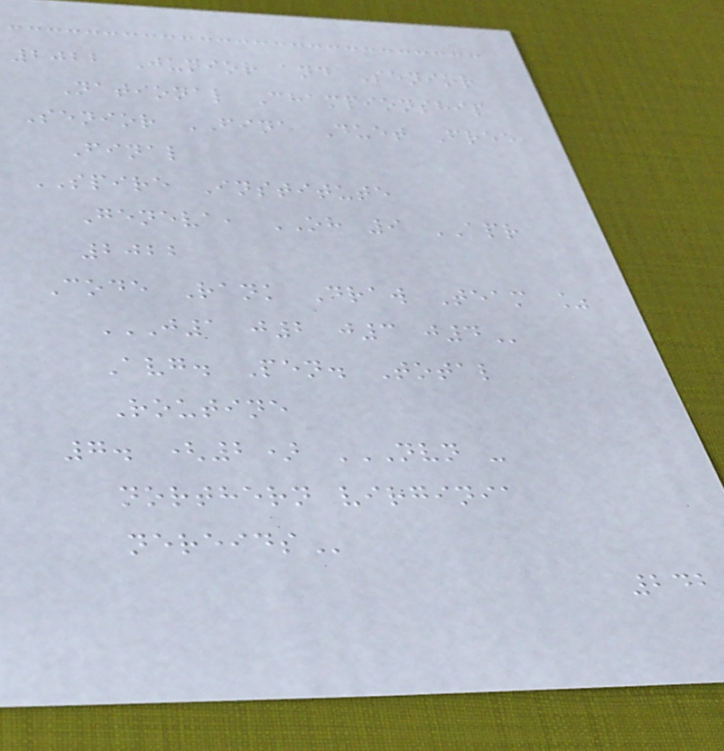2022 Junior and Senior
National Championship
Senior FINA Duet Free
Final
SPIRE Institute
Geneva, OH 9 APR
2022
Code Rank Draw Team %
J1 J2 J3 J4
Avg. Pen. Total
Routine
7. (2) NVN -
NORTHERN VIRGINIA
NEREIDS
242
